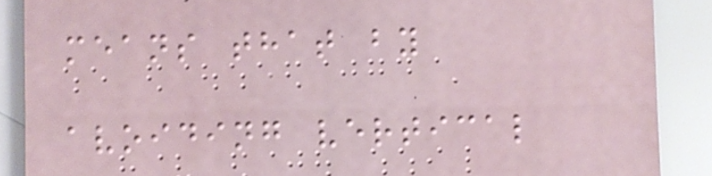means that by
avoiding vertical
